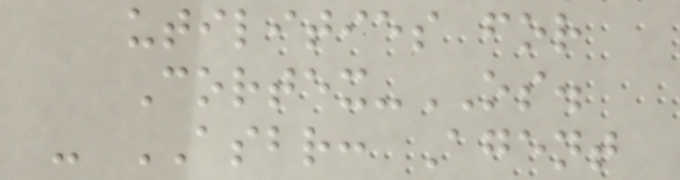utilities for
Cortex-OS.
- ASBR: Agent
